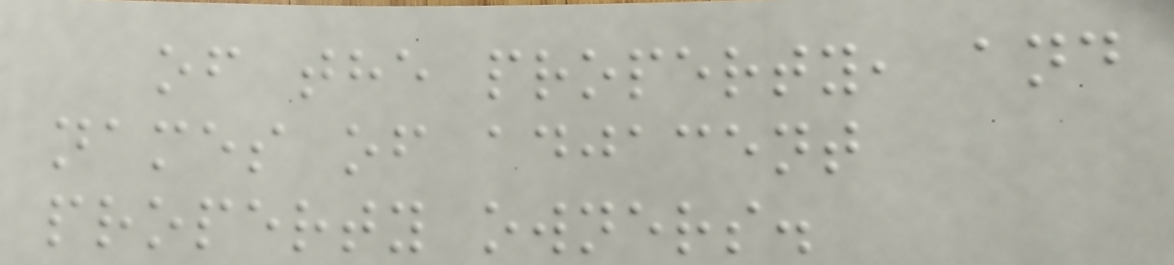of the property, and
names of adjacent
property owners.
